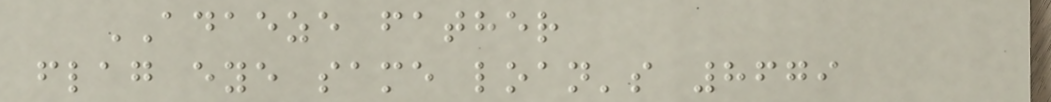ADAEZE father
flag eye same loan's 8679
